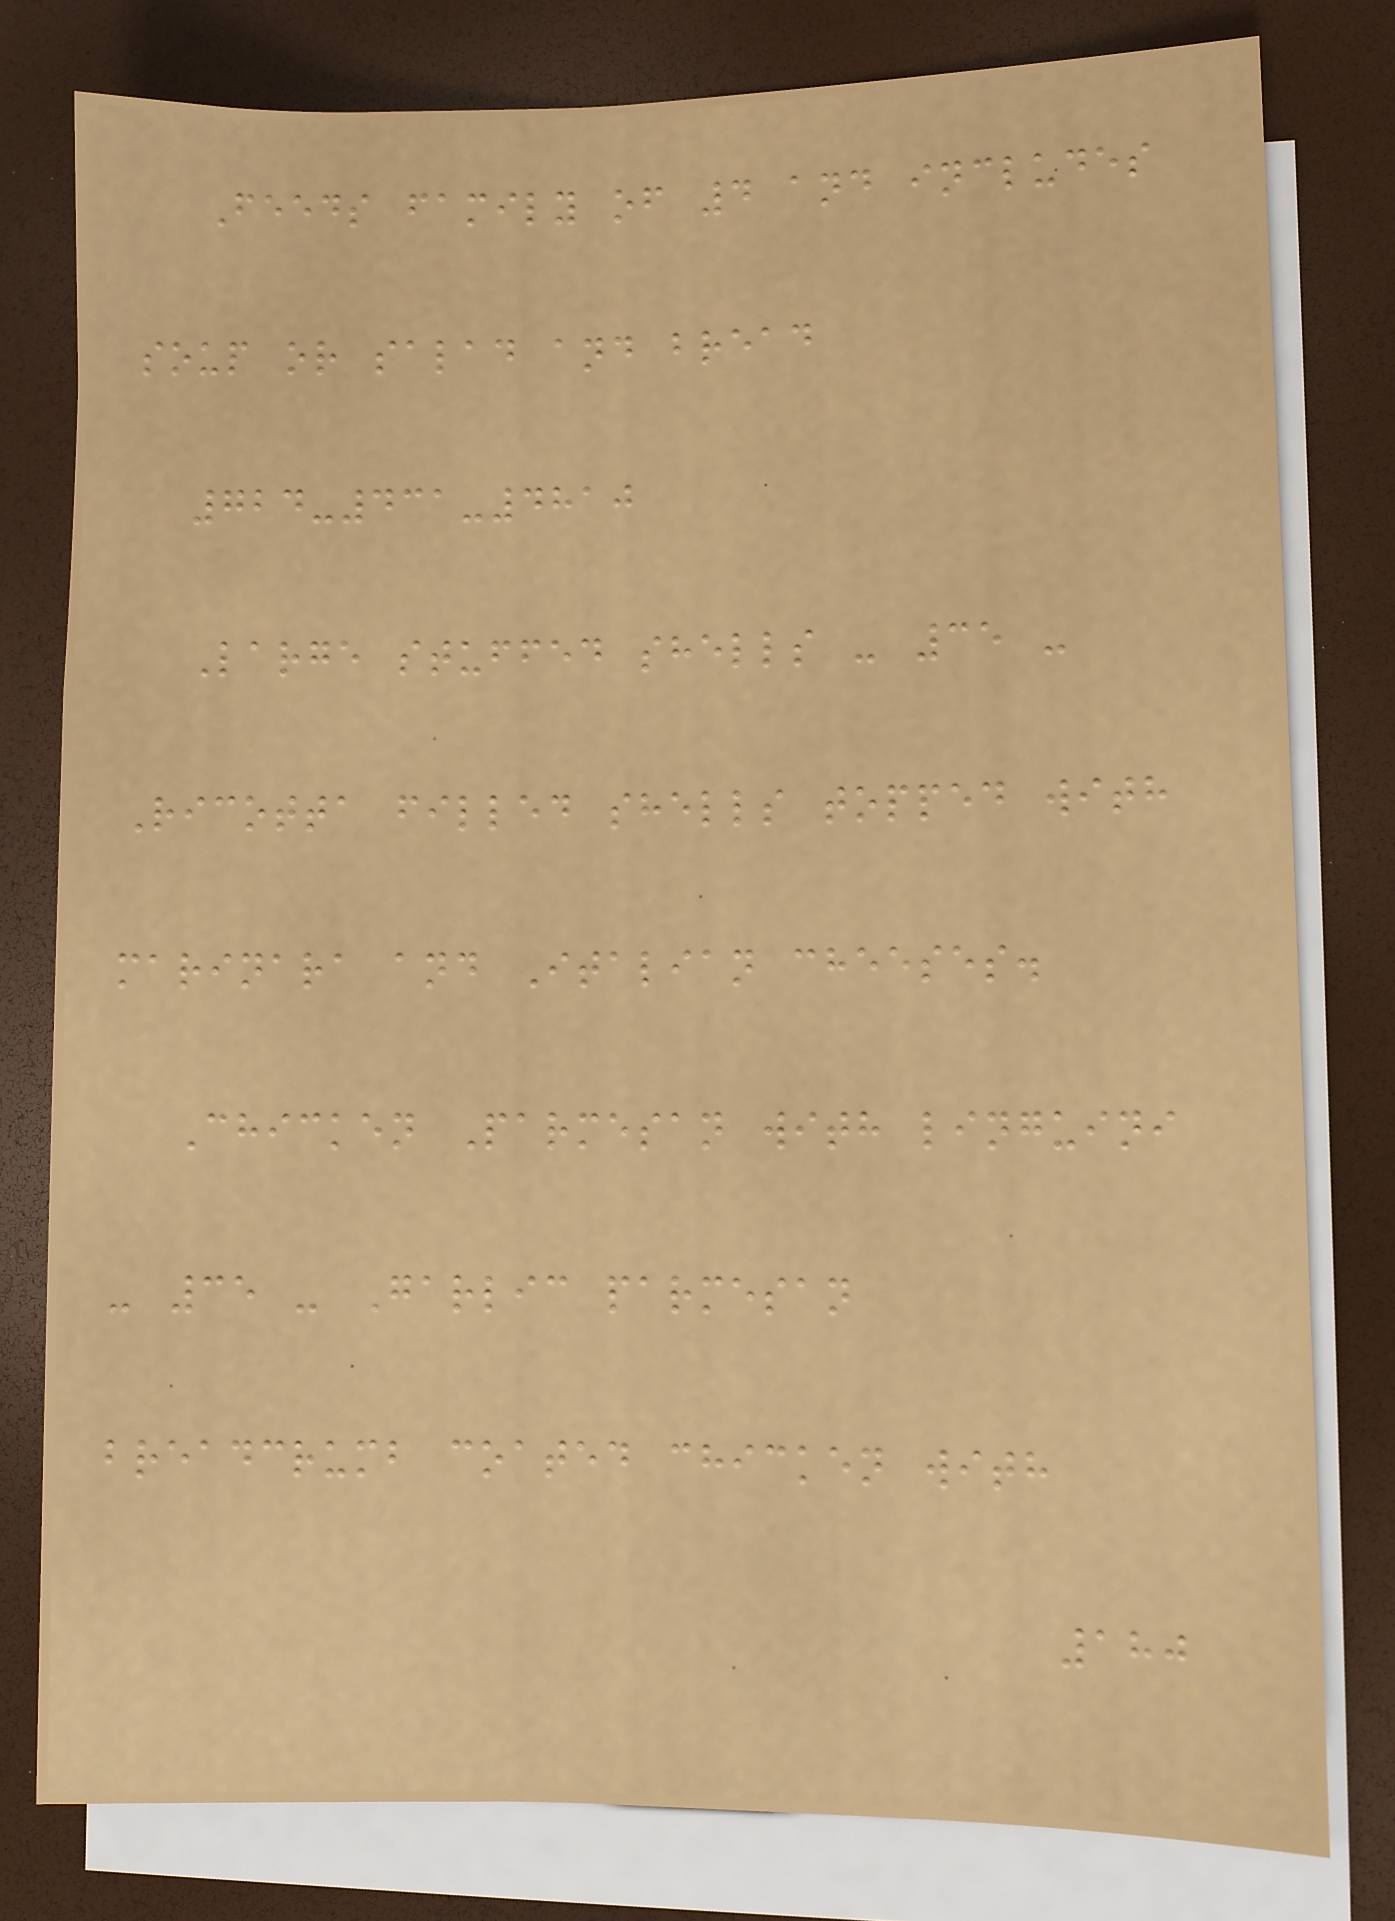Feeds family of 4 and includes
soup or salad and bread
724-431-4810
Large stuffed shells - 35 -
Ricotta filled shells topped with
marinara and Italian cheeses.
Chicken Parmesan with linguini
- 35 - Garlic parmesan
breadcrumb coated chicken with
180
